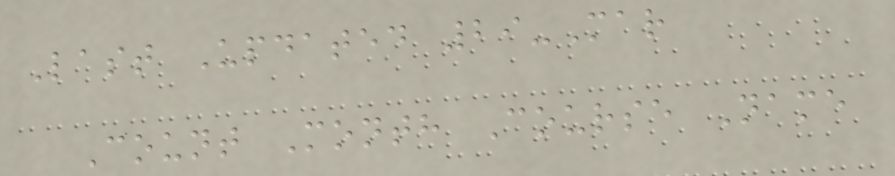Last Updated 29-Mar
Count Month Course Name
